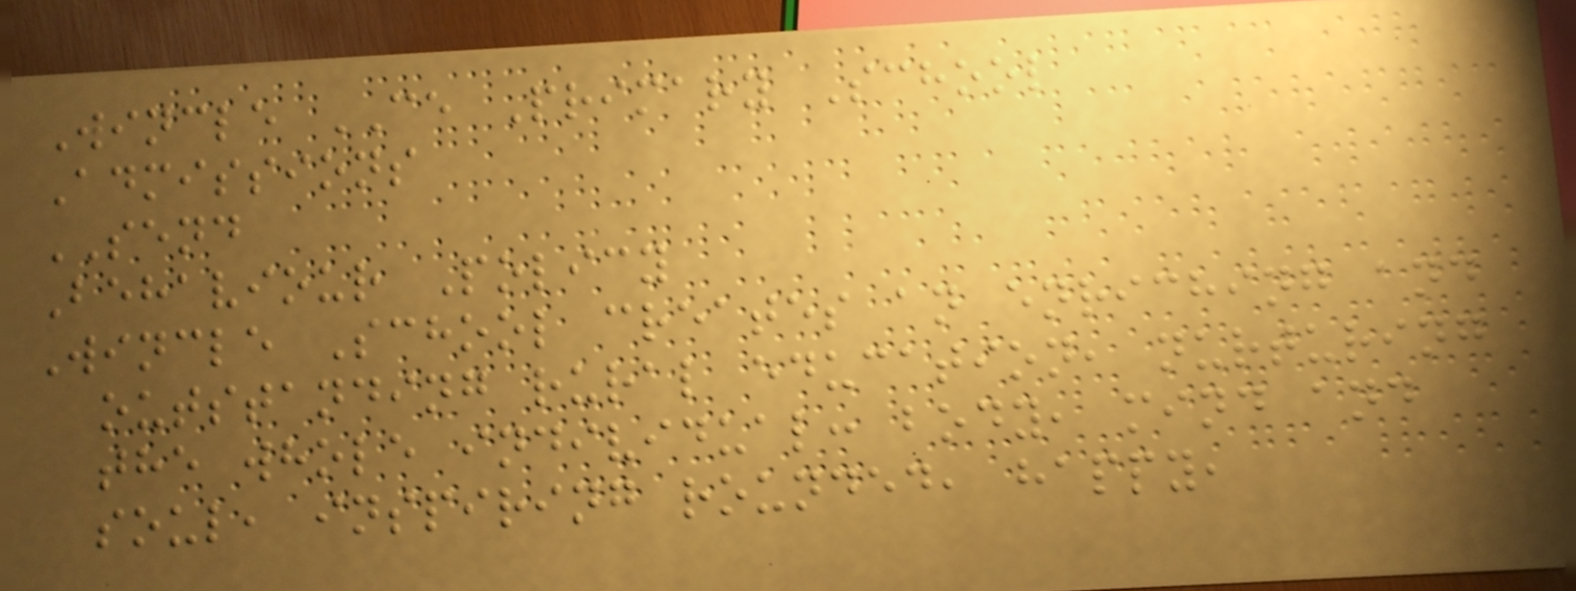Wincle CE Primary School
Admissions
SEND
Behaviour Policy
Wincle School creates an enriching and
outstanding rural education, nurturing
the whole individual: body, mind and
soul, inspiring rounded, happy,
